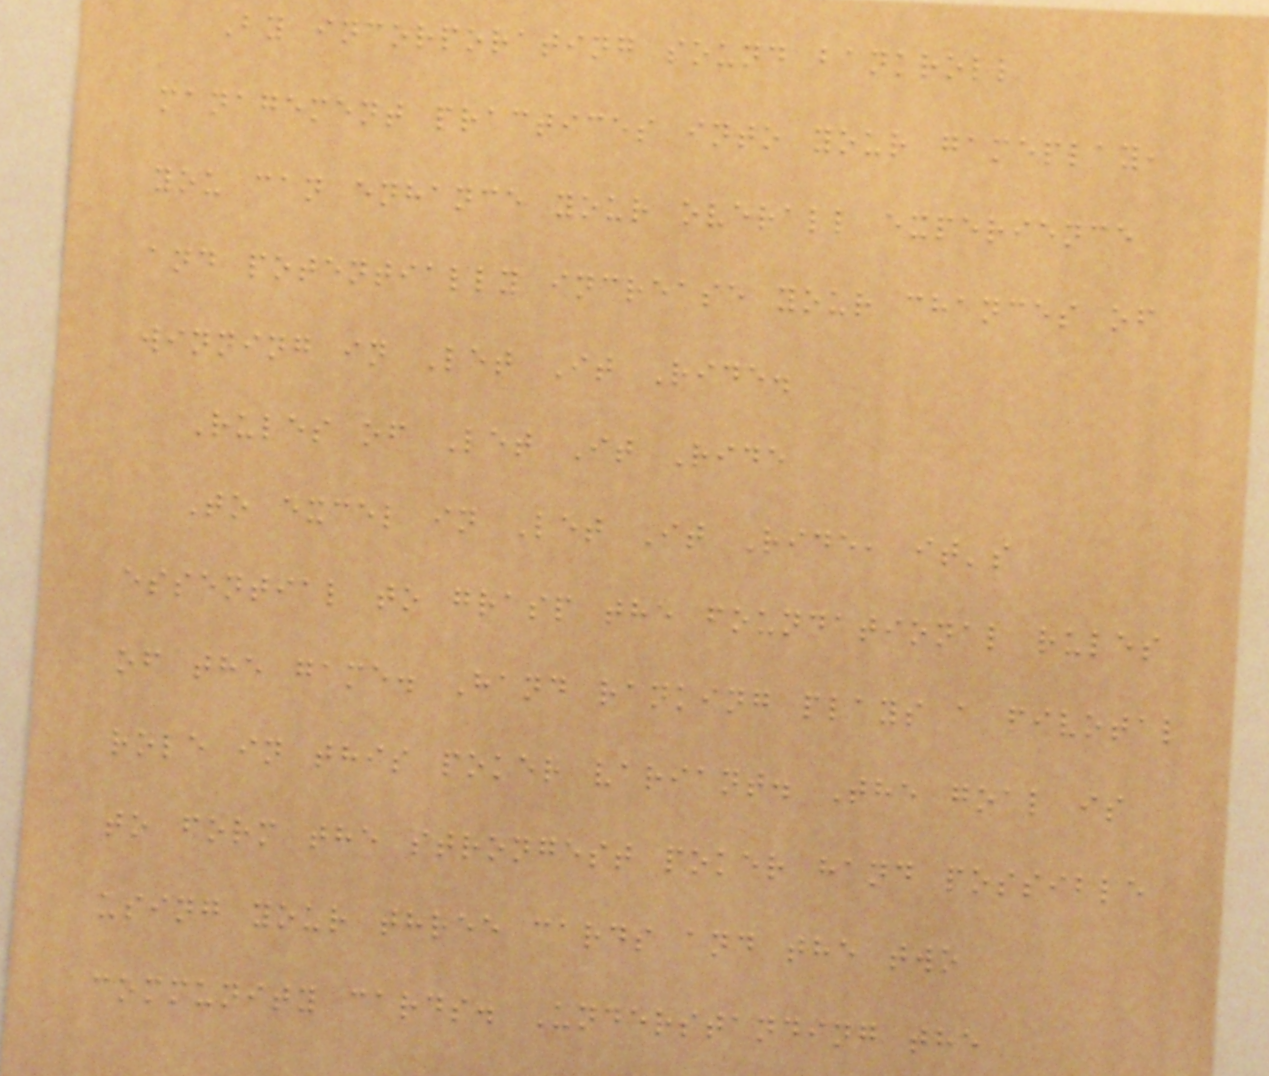By incorporating sound bankroll
management practices into your gameplay,
you can enhance your overall experience
and potentially increase your chances of
winning in Let It Ride.
Rules of Let It Ride
To excel in Let It Ride, it's
essential to grasp the foundational rules
of the game. Hand ranking plays a pivotal
role in this poker variant. The goal is
to form the strongest poker hand possible
using your three cards and the two
community cards. Understanding the
